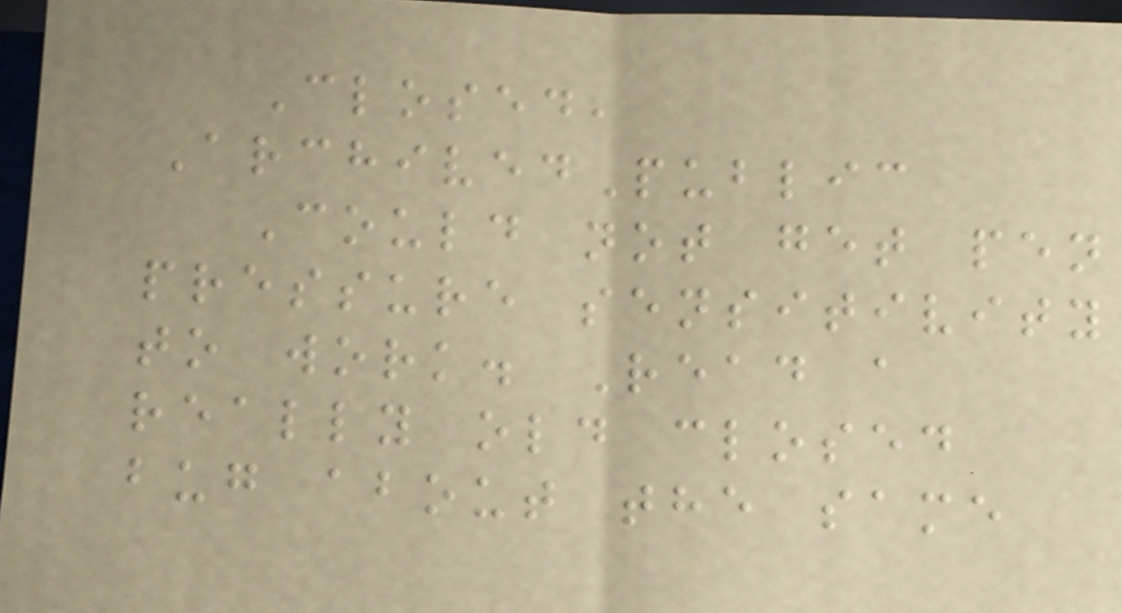Closed,
ArchivedPublic
Could not get pen
pressure sensitivity
to work. Read a
really old closed
bug about the same
